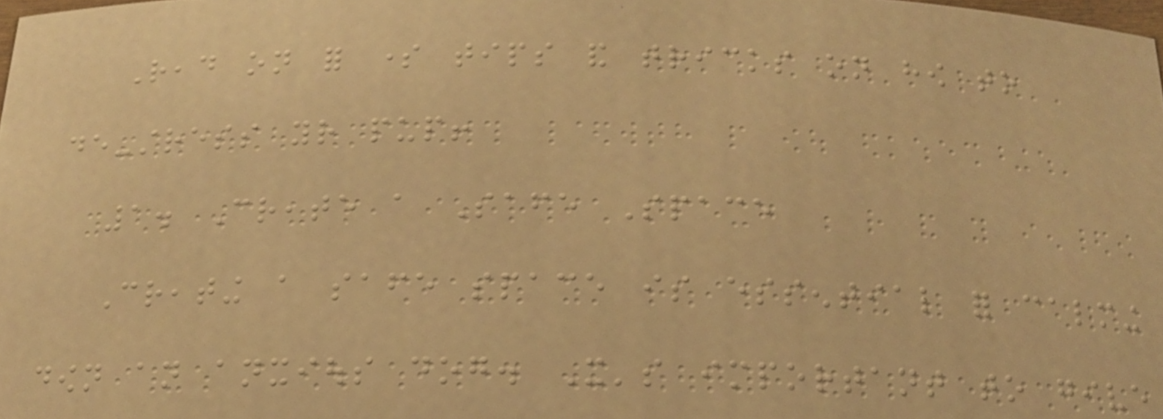Read on for some tips and tricks on how to
de-stress your pup!
1. Create a Safe Space
Creating a safe space is essential for calming
down an anxious dog. It's important to give
